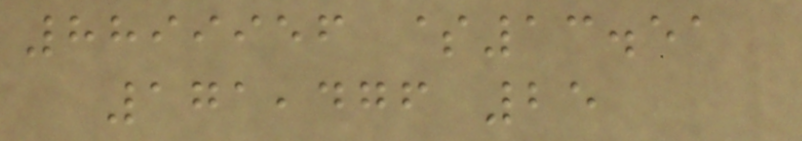8899956 $13.51
171,476 25
